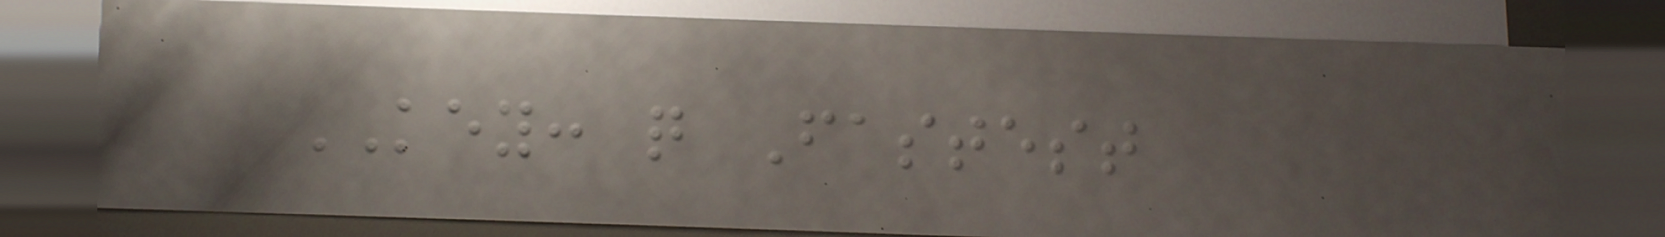KEY: q Fastest
